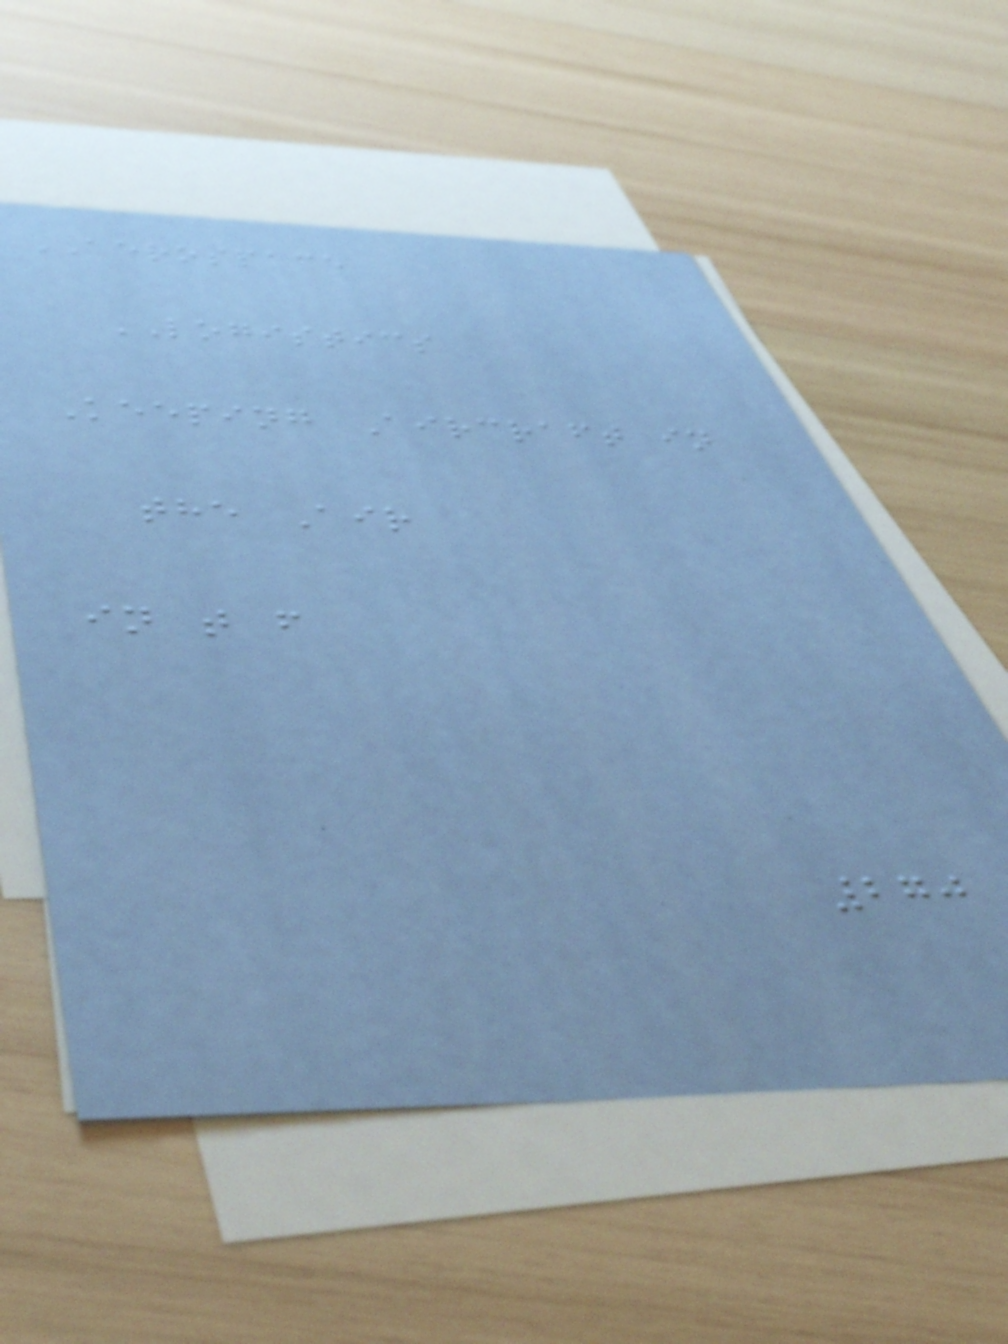AEROSPACE
LOGISTICS
Keeping Aircraft in
the Air
in t f
270
